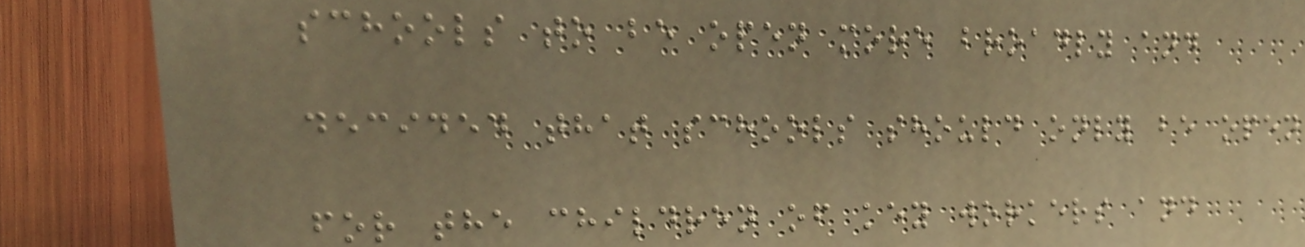schools to be open more broadly and
decided that schools should only be open
for the children of key workers and
